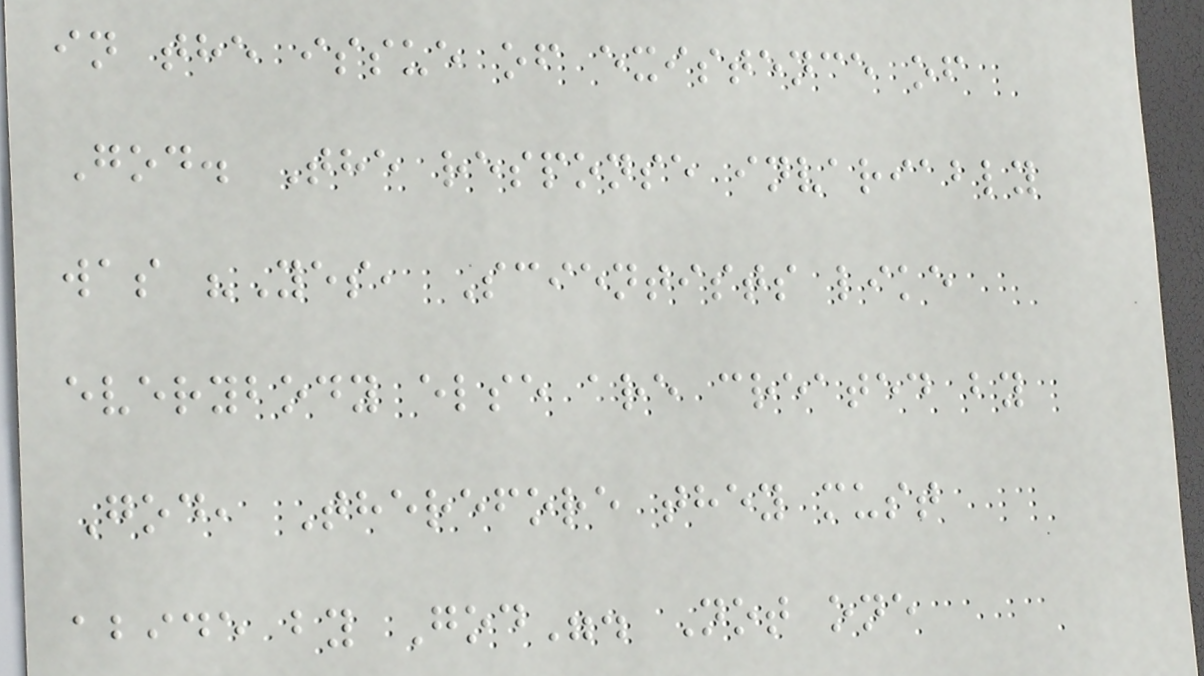in the issue of existence of
God. The response invariably
was "Yes, Scientists like
everybody else are created by
God, Therefore they must
abide by God". Not one
